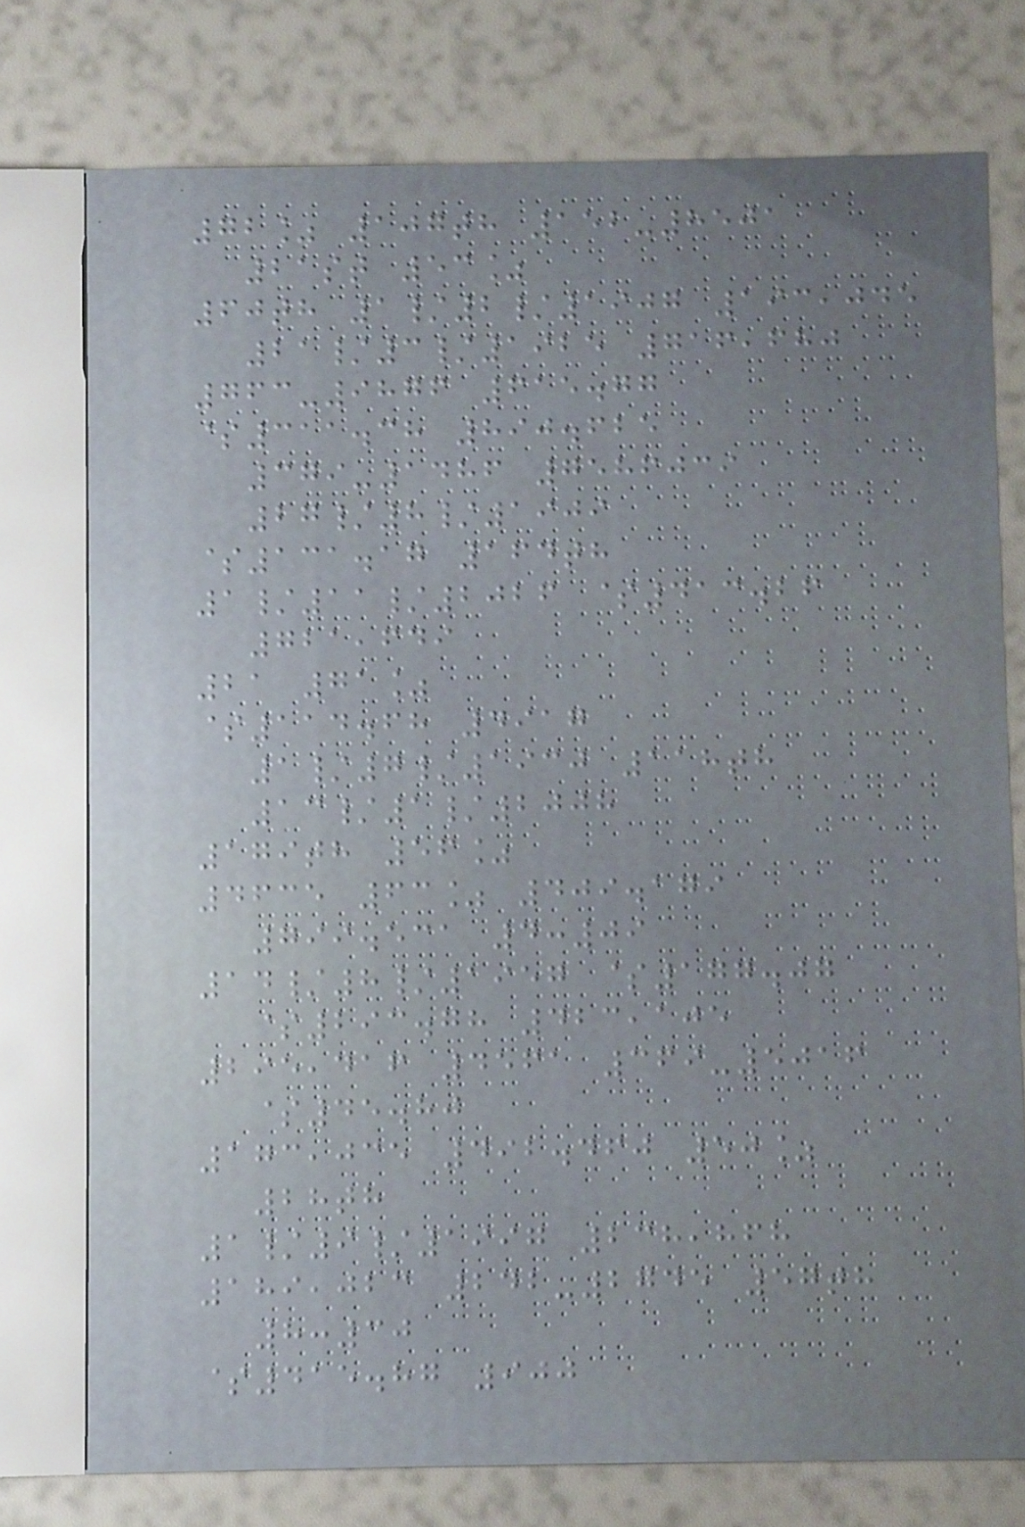72% 107th 152-8501
21st 53%
60th 1/2/1907 193,045
21/3/1925 716,680
763-9876 615.77
$311.38 890.625
379-1486 7586039
27/8/1909
$131.17 164th
1/11/2026 $413.26
721,649
21 71%
$114.68 4917
1/7/1930 118th
13/1/2008
179th 56%
4635 63% 409.179
799.531 4:09
14/8/1957 $177.07
$293.78 423,105
295,416 4561 369-5016
$45.80
173,035 492.460 50%
28th
1/9/1997 238,868
189,023 242-2745 57th
8:30
$415.87 900
